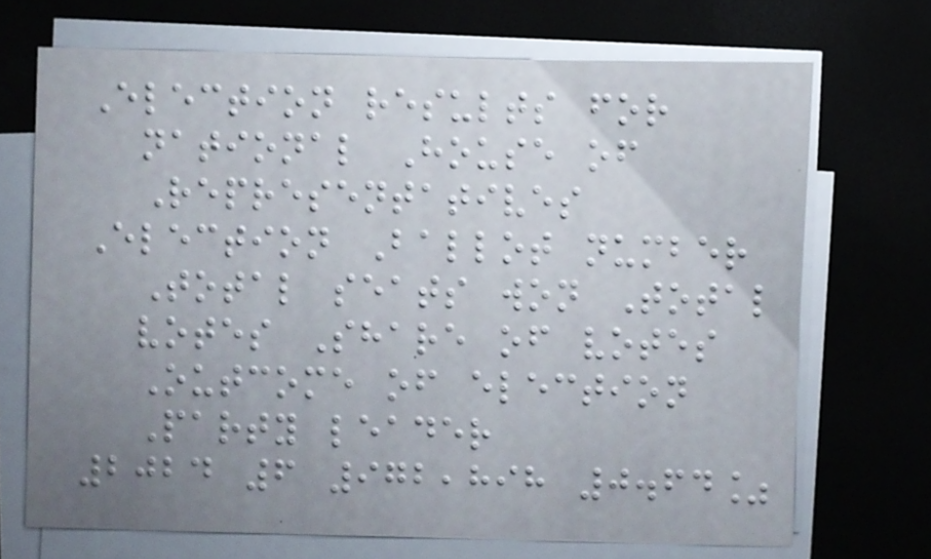Election results for
national House of
Representatives
Election Ballot number
Total seats won Total
votes Share of votes
Outcome of election
Party leader
2024 6 972,898 0.64%
